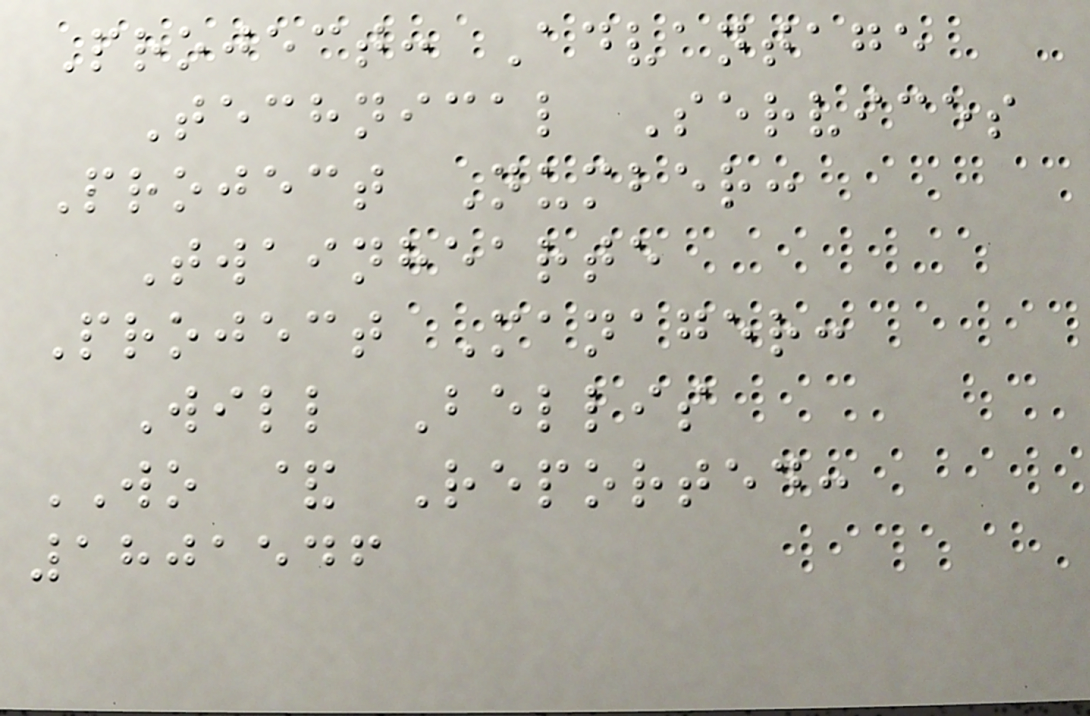Project: Advantage
Technical Services
Project Number:
Twainhearte
Project Manager:
Will Bellis
WO & Reported:
1801546
